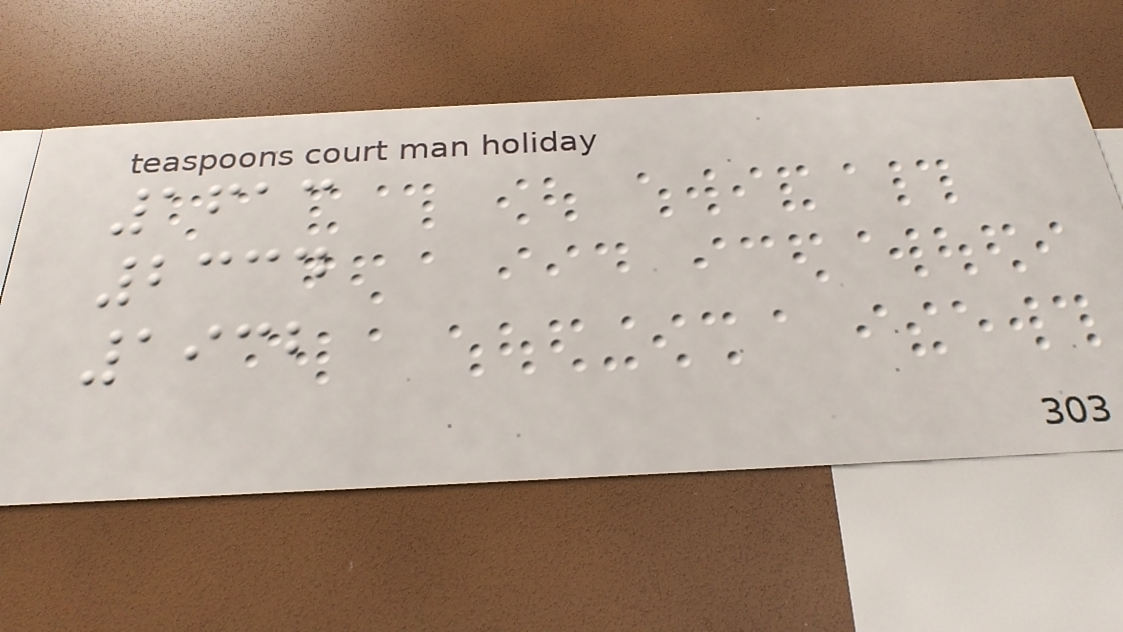1613
2334
1932
